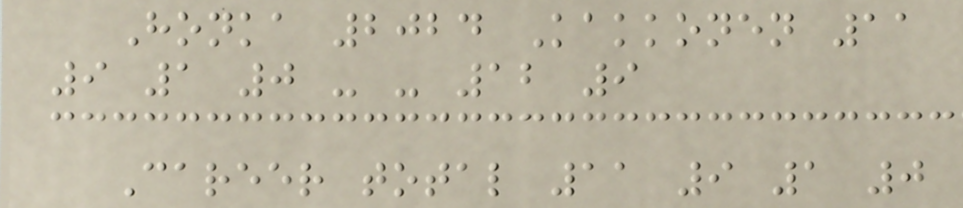Honka 2024 Kakkonen 11
9 1 0 - - 12 9
Career total 11 9 1 0
